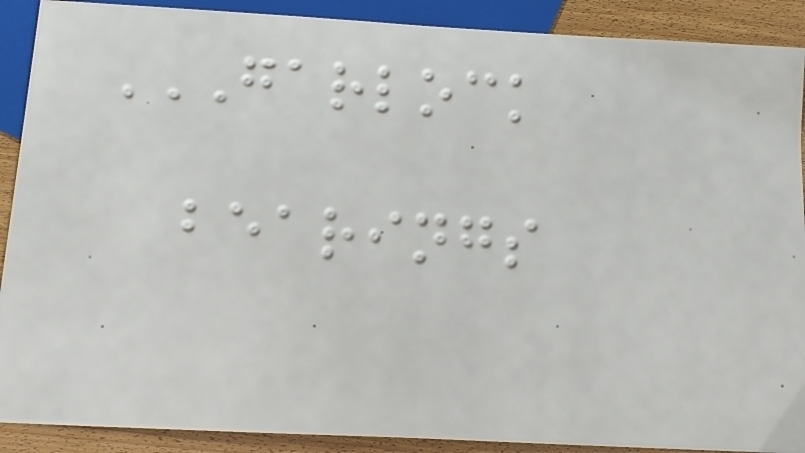GARLOCK
BEARINGS
